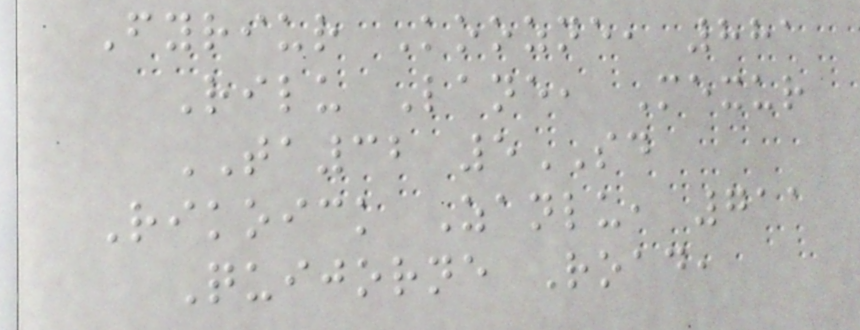Fyriur Koozne, 881
Rilu Lane, Mexur
TA32 5SD
Rikoick Zanlu, 711
Quijorne Road,
